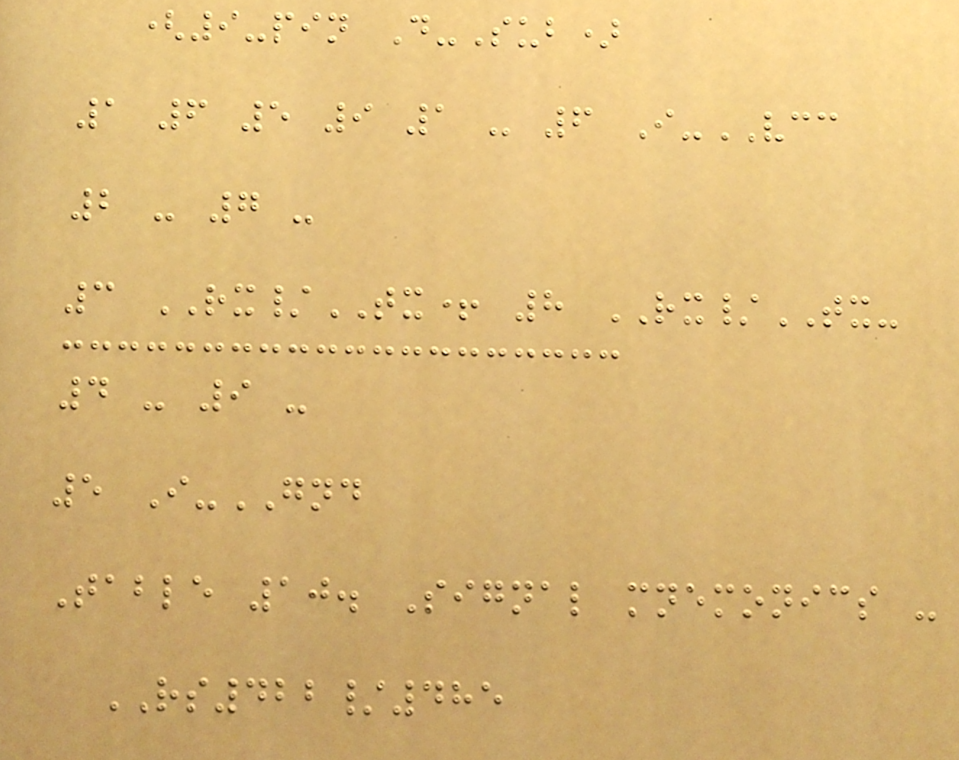(9-pin D-Sub)
1 6 5 9 1 - 6 I-VCC
2 - 7 -
3 RX/TX+ 8 RX/TX-
4 - 9 -
5 I-GND
Table 10. Signal mnemonics -
RS422/485
